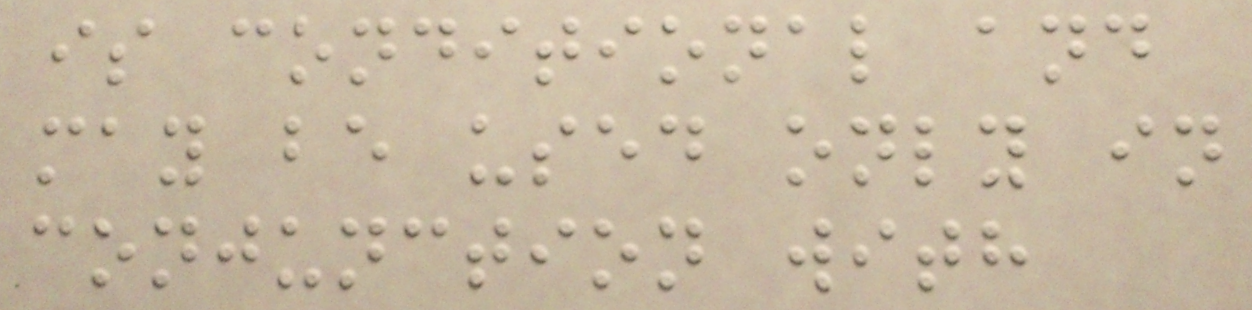is conditional and
may be used only in
conjunction with
